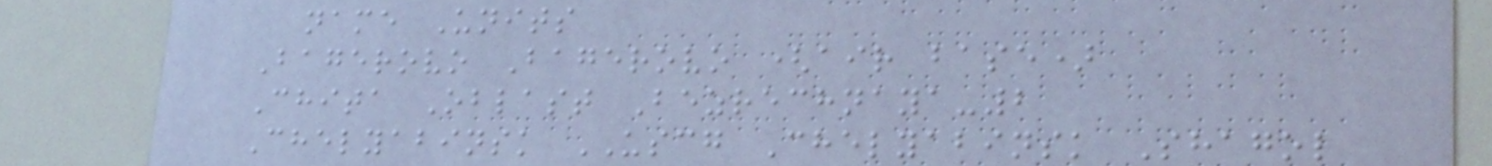name Units
Bagerovo Bagerovo (air base)
Chita Oblast Bezrechnaya-2
Chelyabinsk USCG Chelyabinsk Shagol
